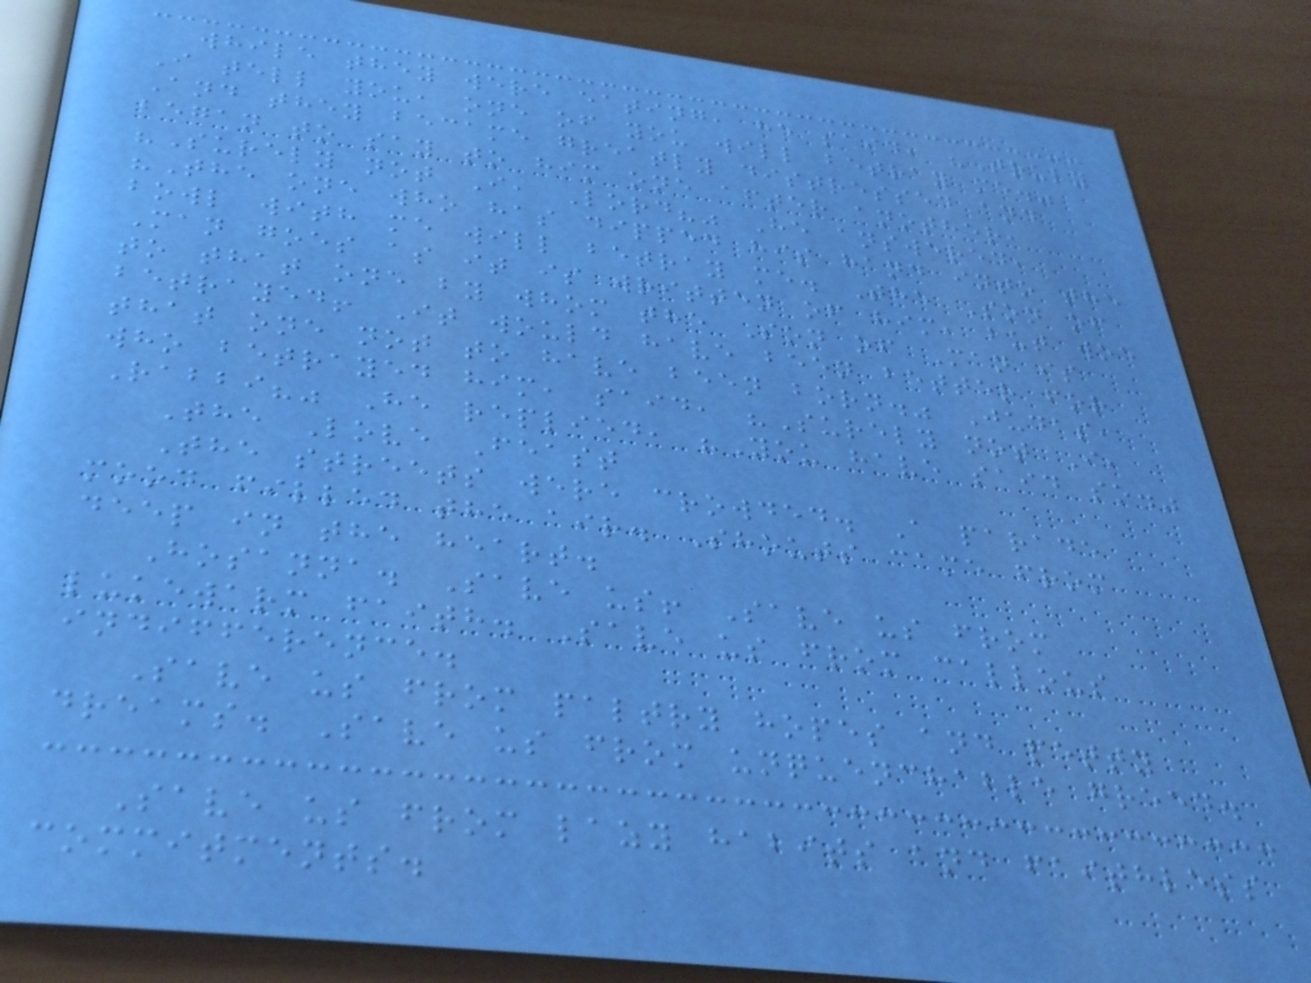while they were eating, he said, "Truly
I tell you, one of you will betray me."
And they became greatly distressed and
began to say to him one after another,
"Surely not I, Lord?" He answered,
"The one who has dipped his hand into the
bowl with me will betray me. The Son of
Man goes as it is written of him, but woe
to that one by whom the Son of Man is
betrayed! It would have been better for
that one not to have been born." Judas,
who betrayed him, said, "Surely not I,
Rabbi?" He replied, "You have said so."
The Love Feast
The streets were crowded. A parade
mood filled the air. Shouts came from
deep in the heart.
Hosanna. Save us! Save us from
lukewarm faith. Save us from callous
indifference.
Save us from paltry hopes and petty
dreams. Save us from unquenchable greed.
Save us from lazy habits and faithless
commitments.
